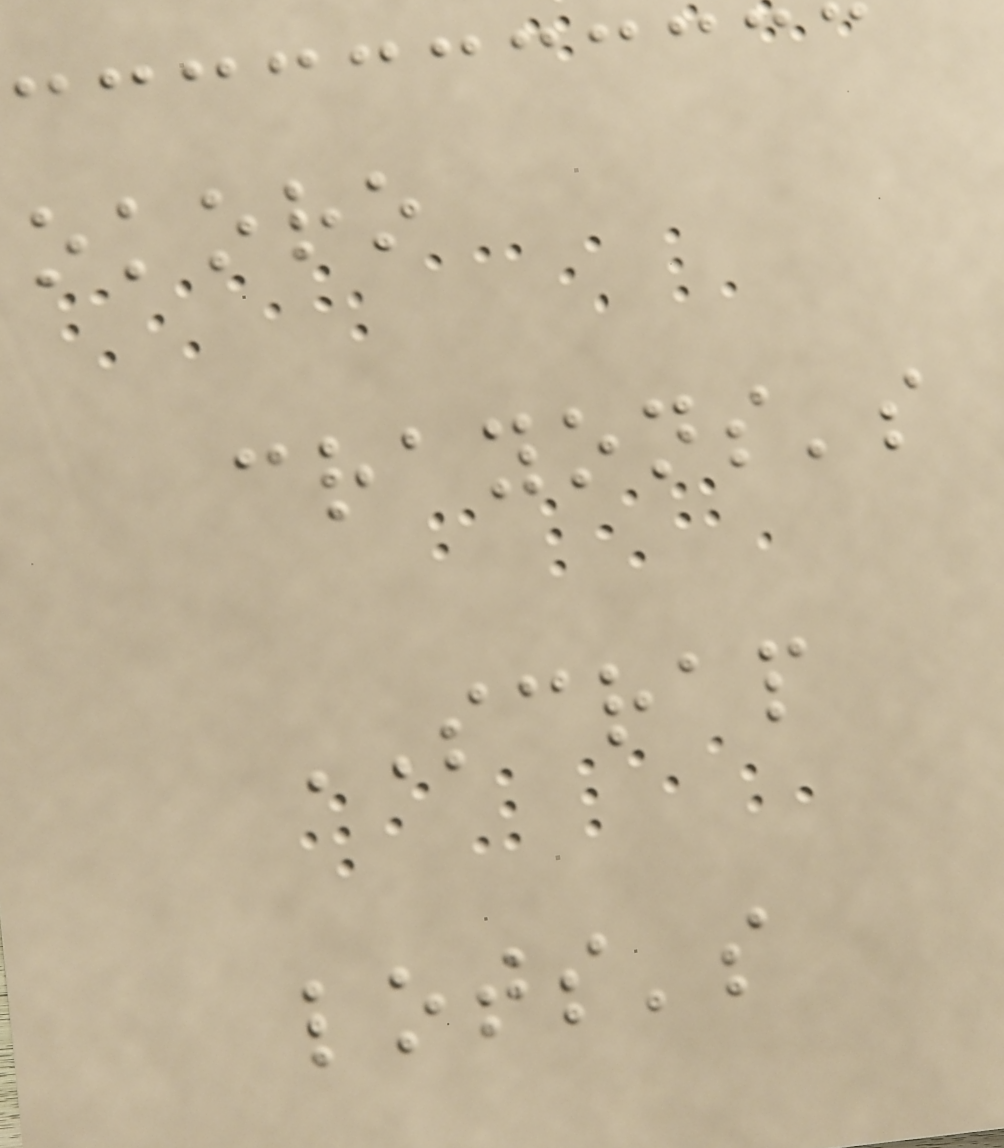okoro
crayons's
SCRAP
lots's
